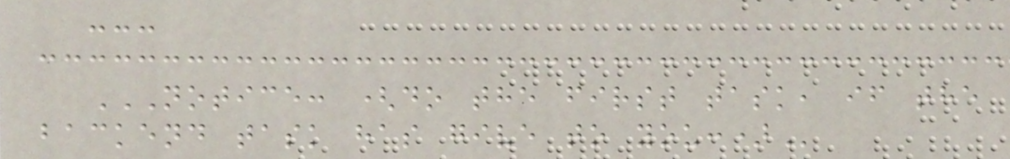---
NOTICE: (DO THE FIRST TASK, IF THE
BACKEND TASK HAS GIVE TO YOU:)
